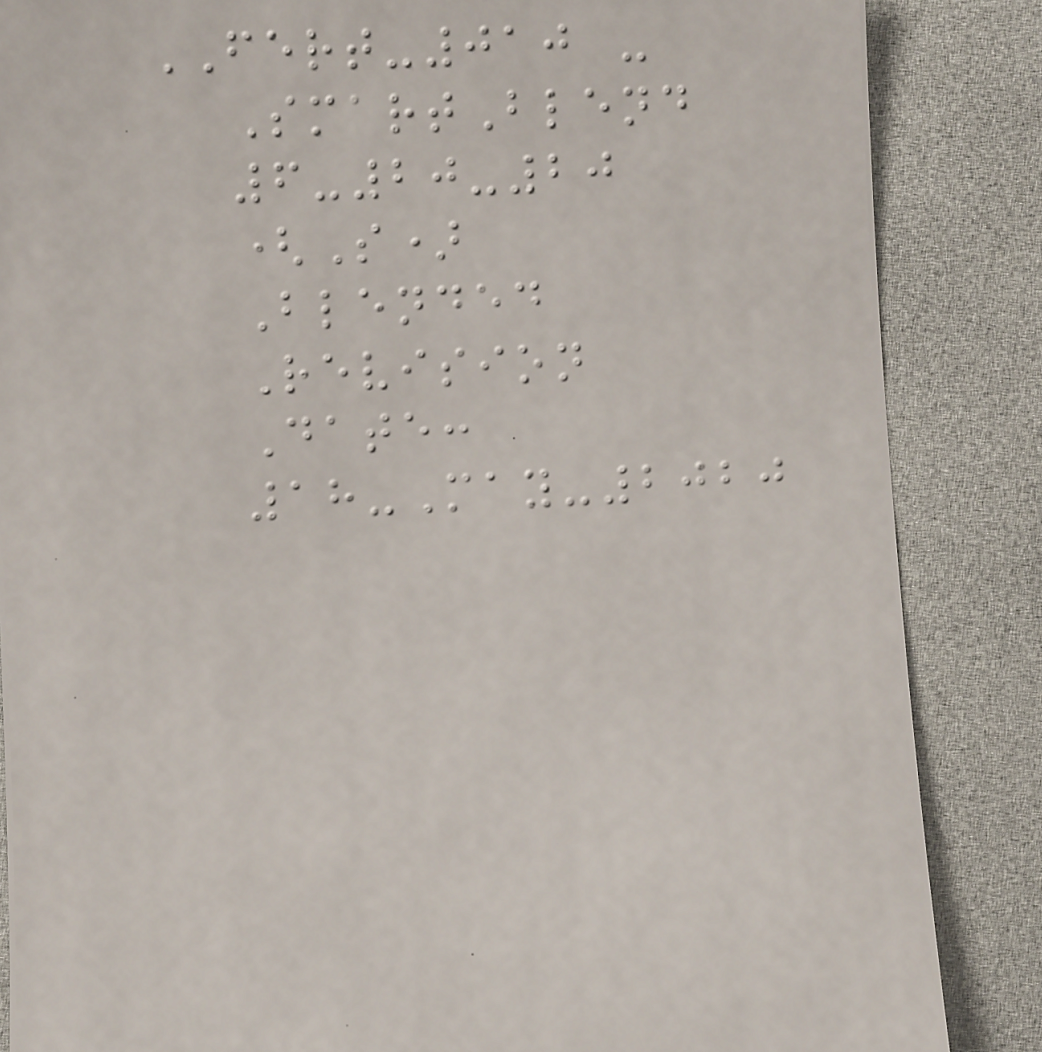FERT-010 -
SmartBlend
6-20-20
(S)
Blended
Revision
Date:
18-May-2020
